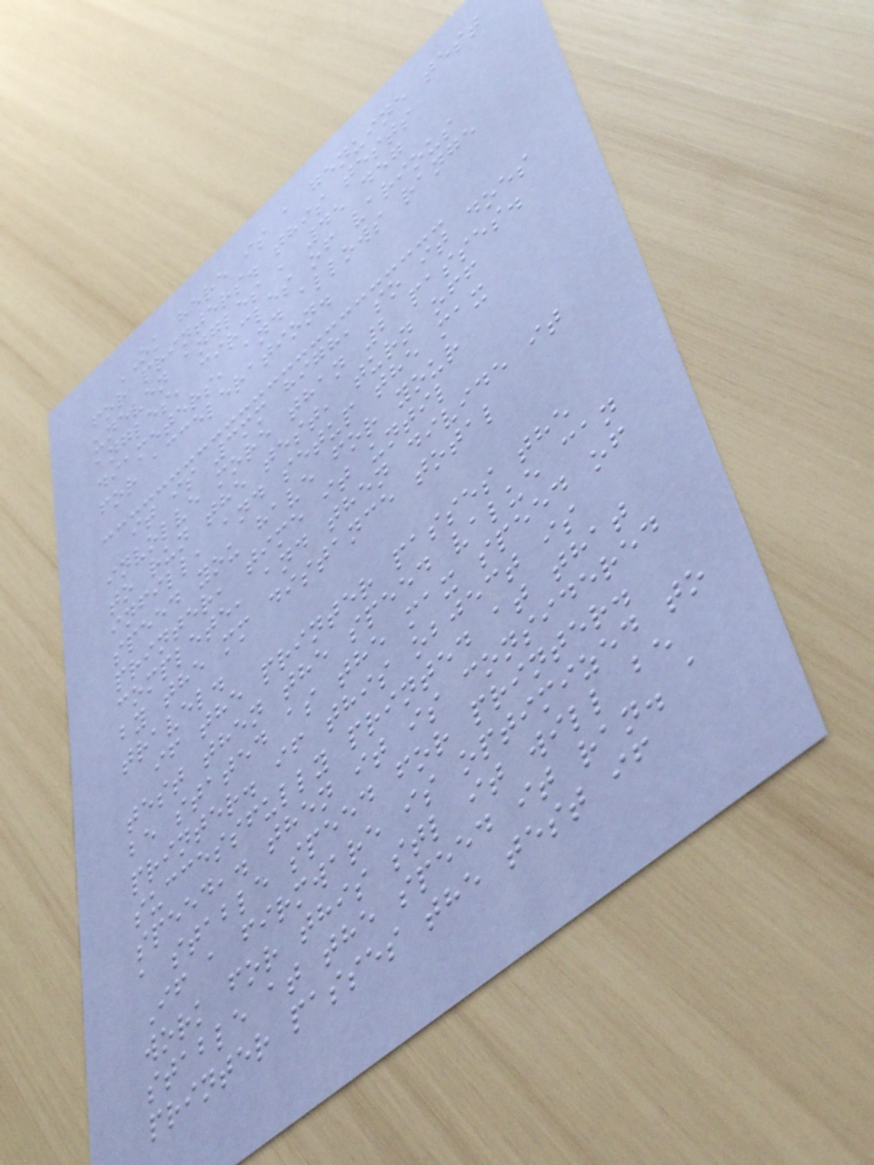OK here is a genuine test
for printers. this tests
uneven angles , 45 deg
angles, circles of various
diameters, and allows range
for acceleration.
it is 3mm high, so it does
involve more than 2 passes.
to run the test, turn off
infill, and setup the max
speed you have for your
printer, time it until
complete, and then divide it
by the mm distance total
travel.
if the printer passes the
test then the speed value can
be stated as the max speed of
printer. if this object is
successfully printed at that
speed,. then it is considered
a stable speed for printer.
If a firmware is optimized to
work for this stl it will be
stable at the speed it ran. a
printer passes the test if
